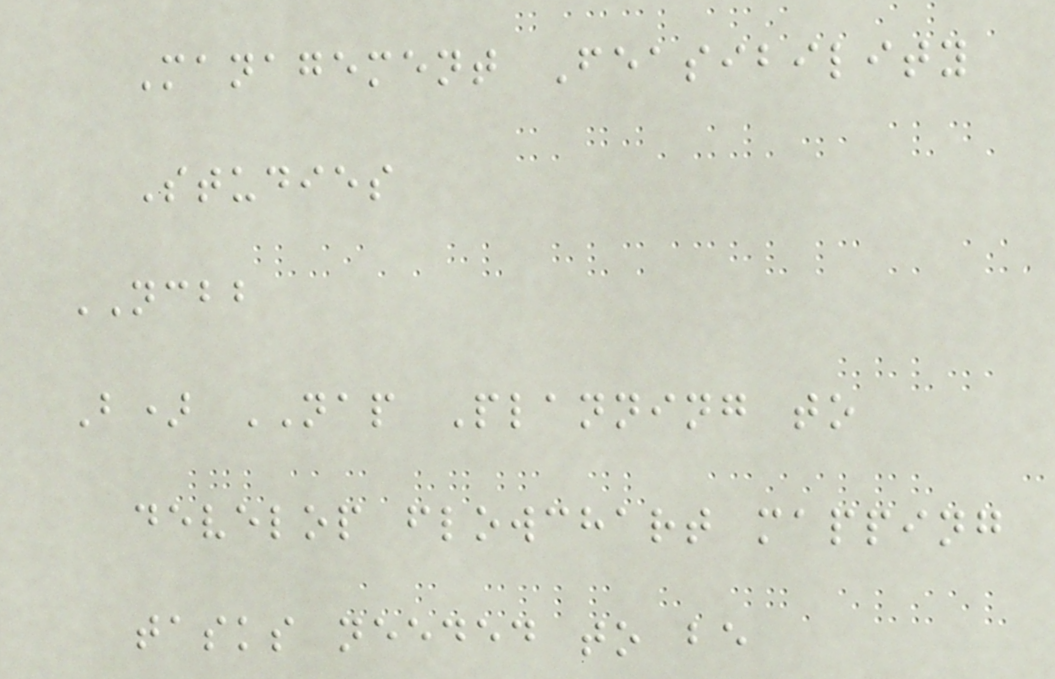Management Feasibility
Studies
NCBB
B) NAP Planning to
develop flowchart mapping
tasks needed to be
